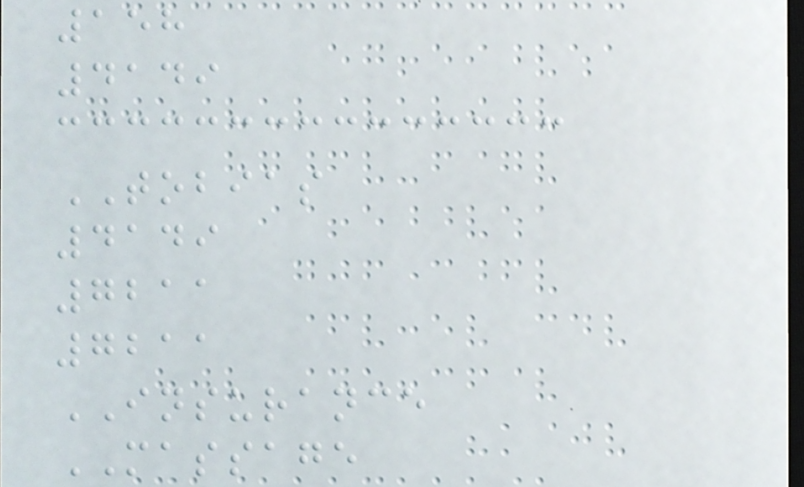158
4149
TOBIAS
4149
7211
7211
INSURANCE
MASSAGE
